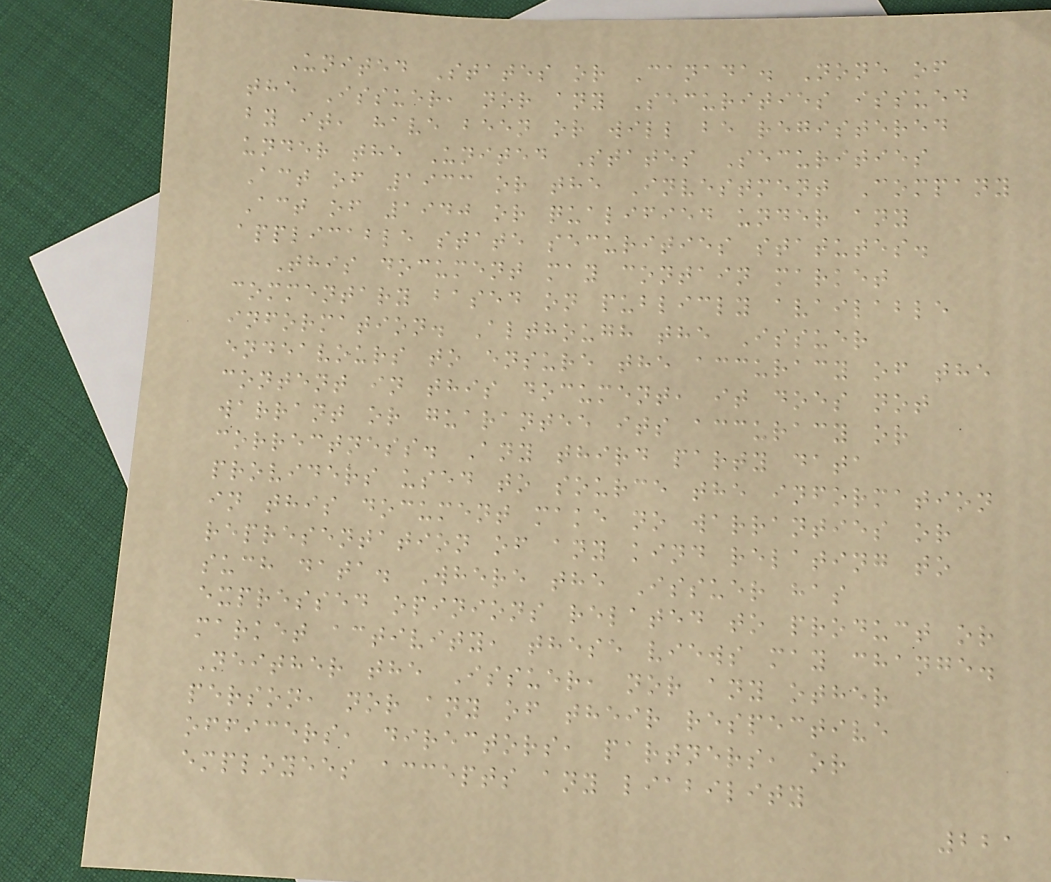United States or Canada. None of
the Issuer, nor any Securities issued
by it, have been or will be registered
under the United States Securities
Act of 1933 or the Investment Company
Act of 1940 or qualified under any
applicable state securities statutes.
This document may contain market
commentary based on publicly available
information. Although the Issuer
endeavours to ensure the accuracy of the
content in this document, it does not
warrant or guarantee its accuracy or
correctness. Any third party data
providers used to source the information
in this document make no warranties or
representation of any kind relating to
such data. Where the Issuer has
expressed opinions related to product or
market activity, these views may change.
Neither the Issuer, nor any other
person, nor any of their respective
officers, directors, partners, or
employees accepts any liability
221
